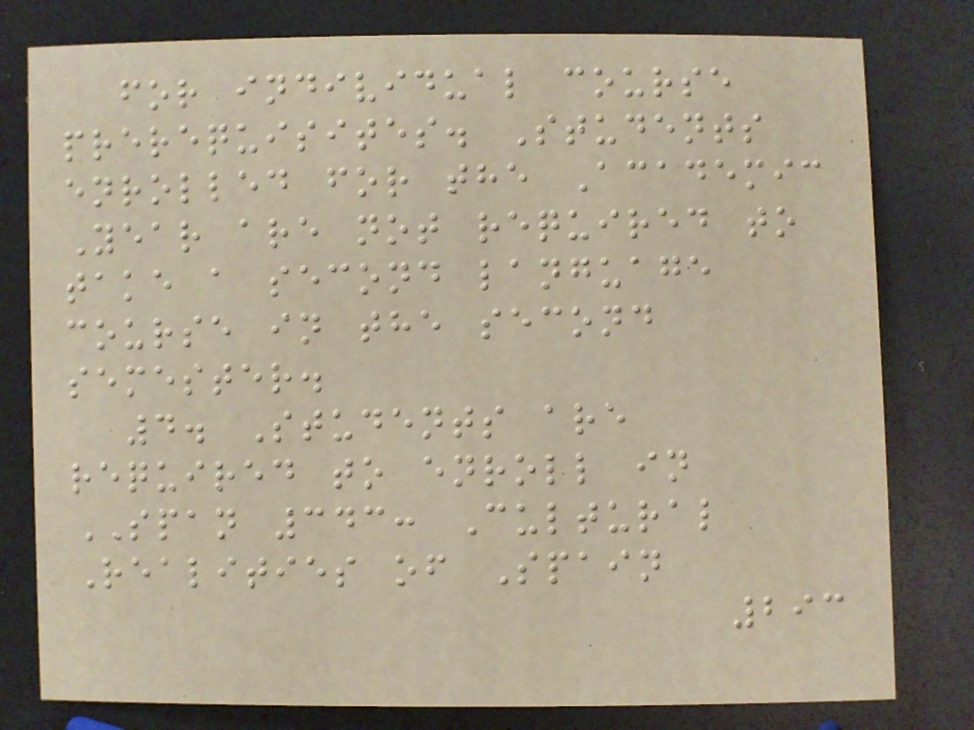for individual course
prerequisites. Students
enrolled for the Academic
Year are not required to
take a second language
course in the second
semester.
4. Students are
required to enroll in
SPAN 343: Cultural
Realities of Spain
293
